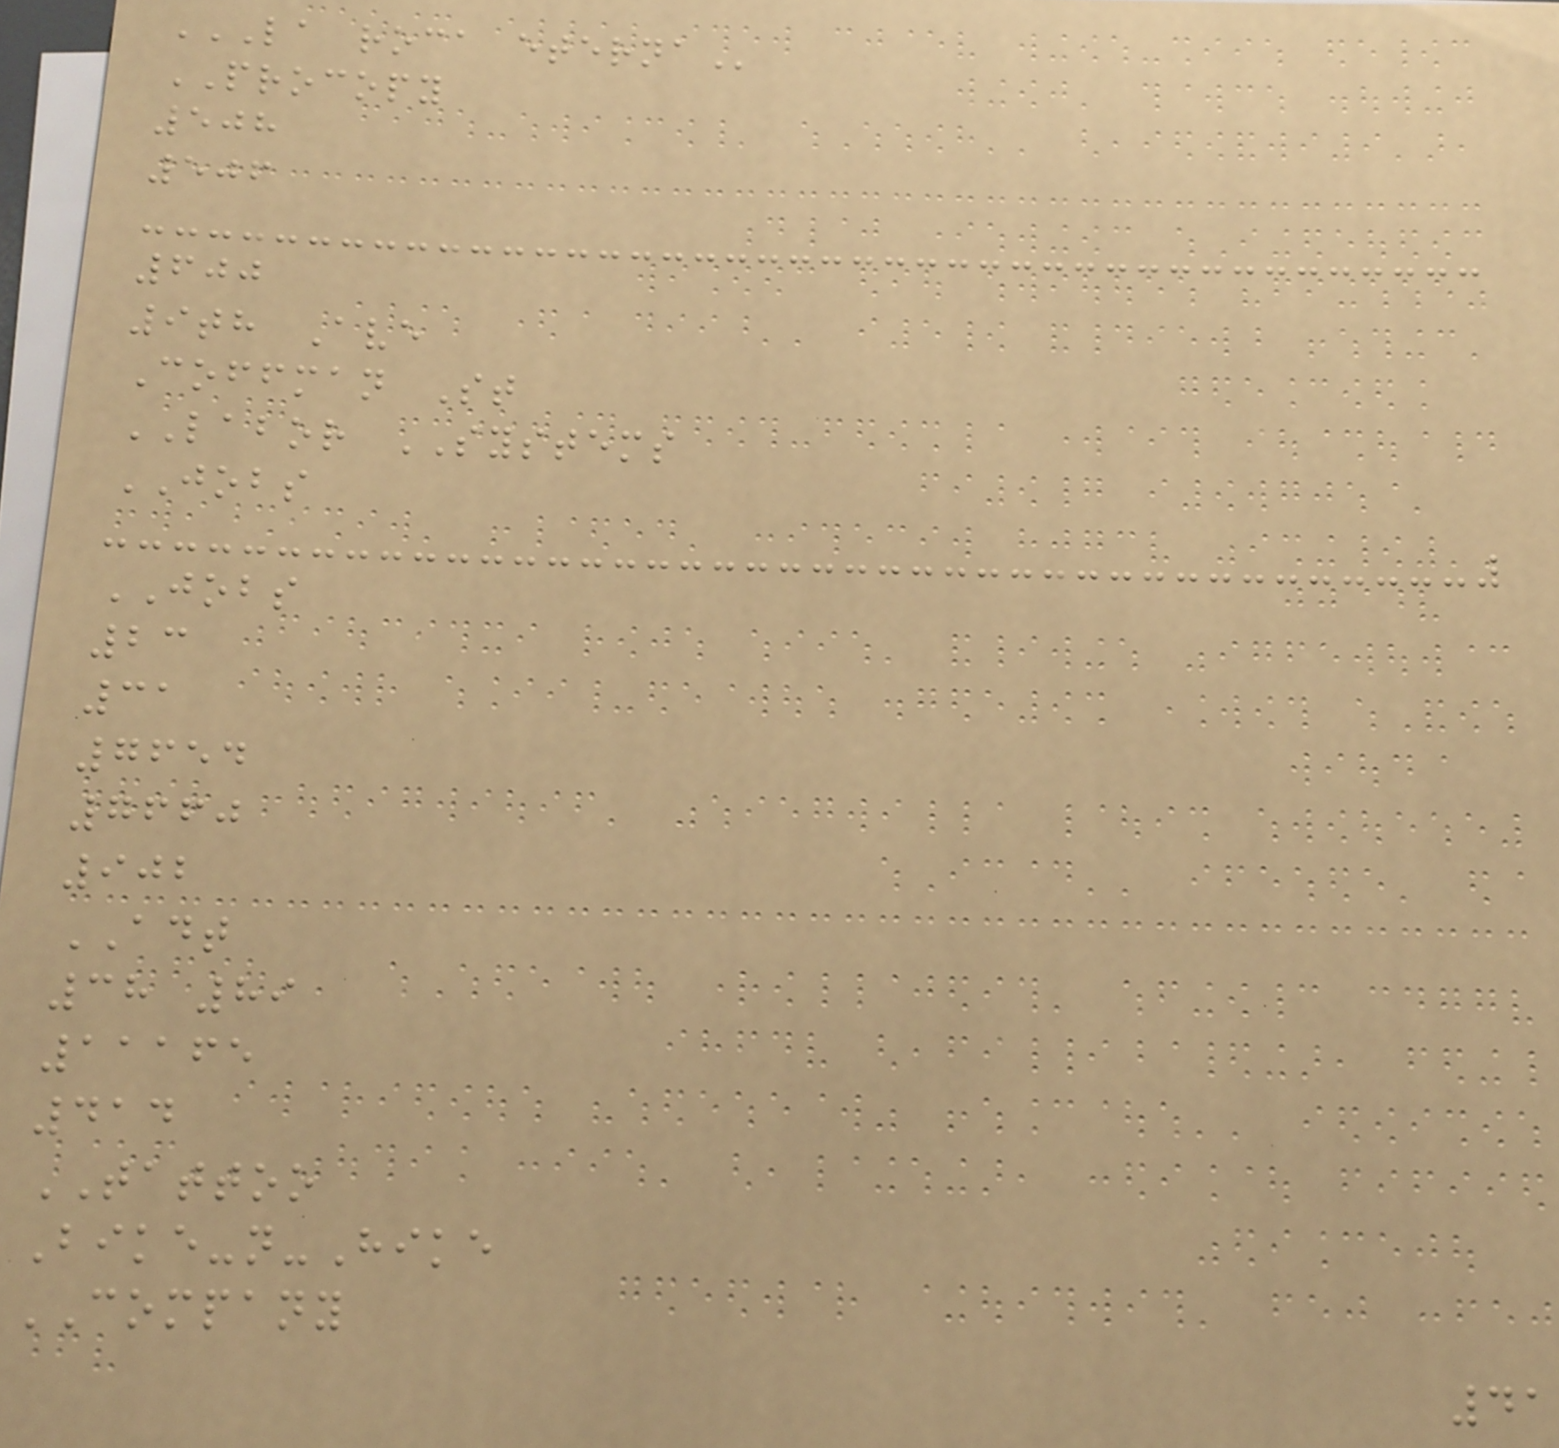LA ROCA ETERNA
PROCOPY
508
506
600
9th Ave
Coffman St
LABOR SYSTEMS
JOBS
JOBS
23
31
7654
7660
902
ADT
38 89
11165
414
TATTOO
Bike-n-Hike
COMPANY
41
